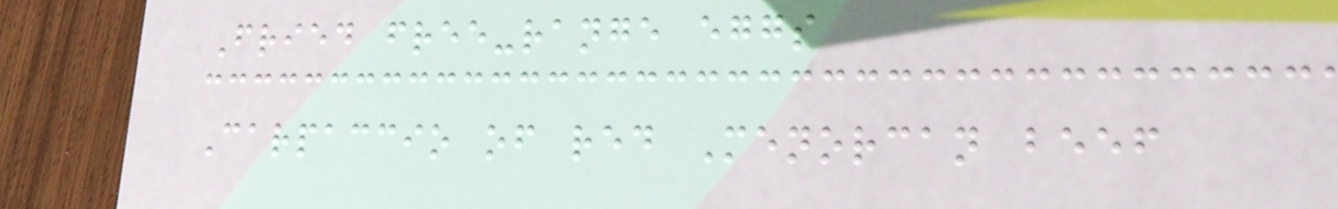Fried free-range eggs
Carpaccio of red Menorcan beef
